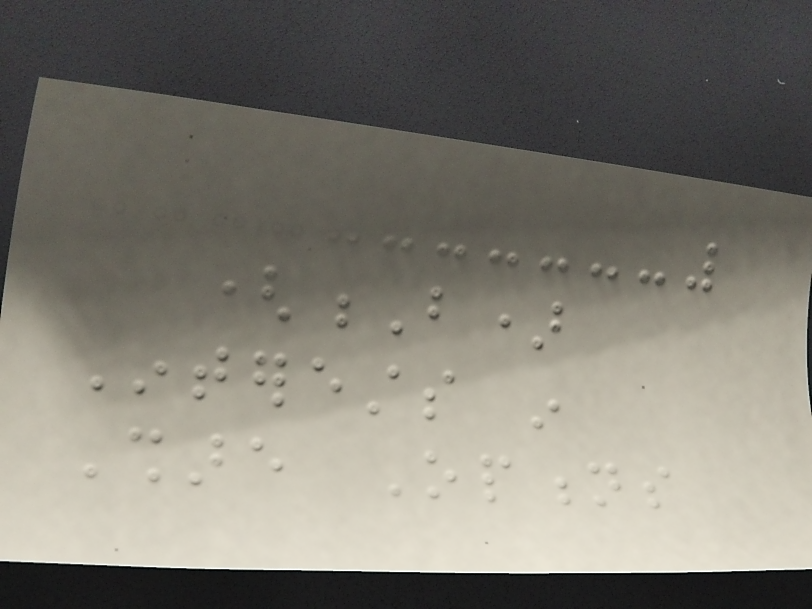(B)
Interests in
Share Options
